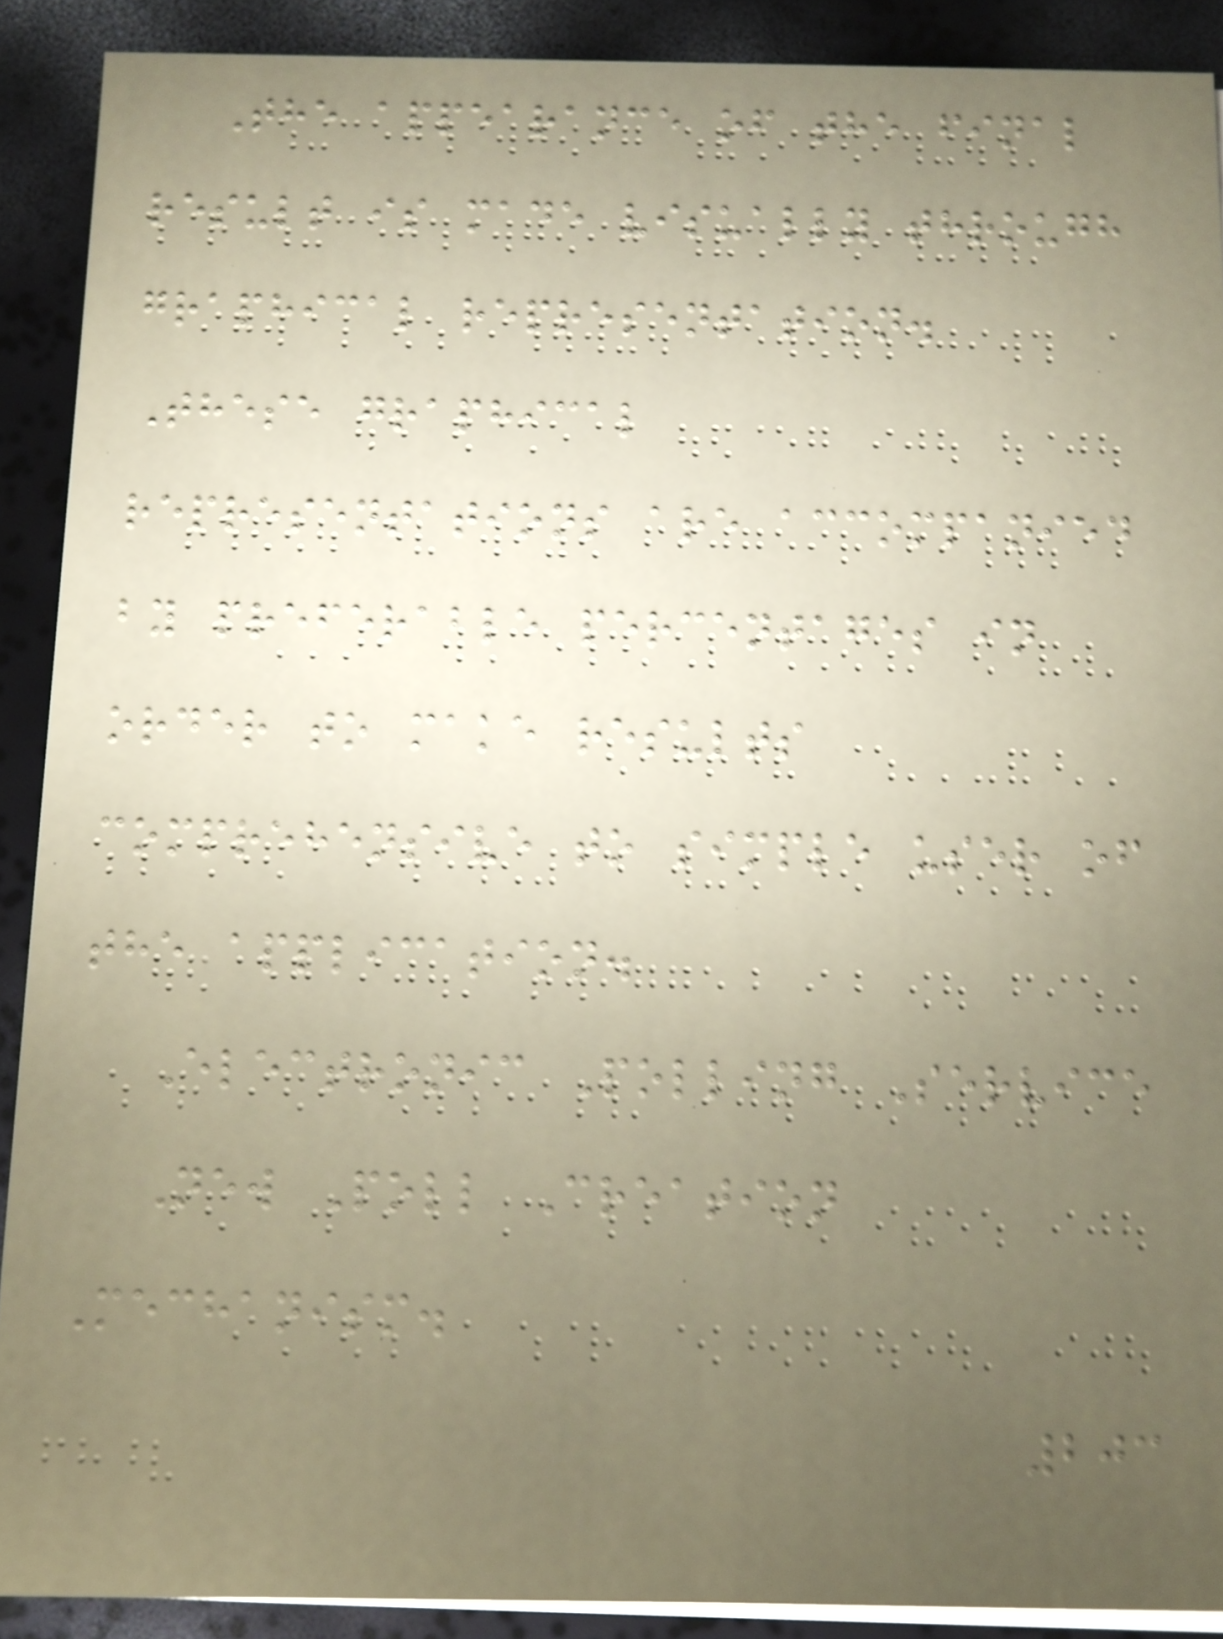The appearance of the final
result is made visually through
graphical representation.
These graphical
representations are accompanied
by preferable percentages in
order to make results
comprehensive to simple user of
the application.
Electronic Polling Service
New Poll Creation
Mechanism.
203
